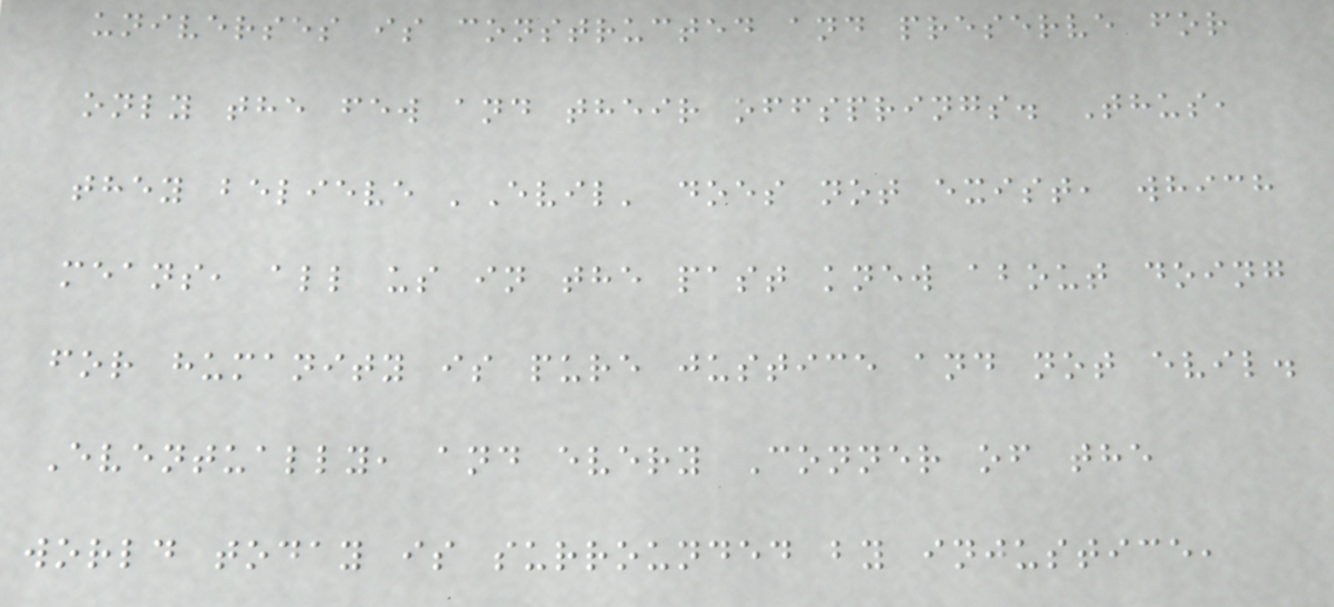universes is constructed and preserve for
only the few and their offsprings. Thus,
they believe 'Evil' does not exist, which
means, all us in the past knew about doing
for humanity is pure justice and not evil.
Eventually, and every Conner of the
world today is surrounded by injustice,
